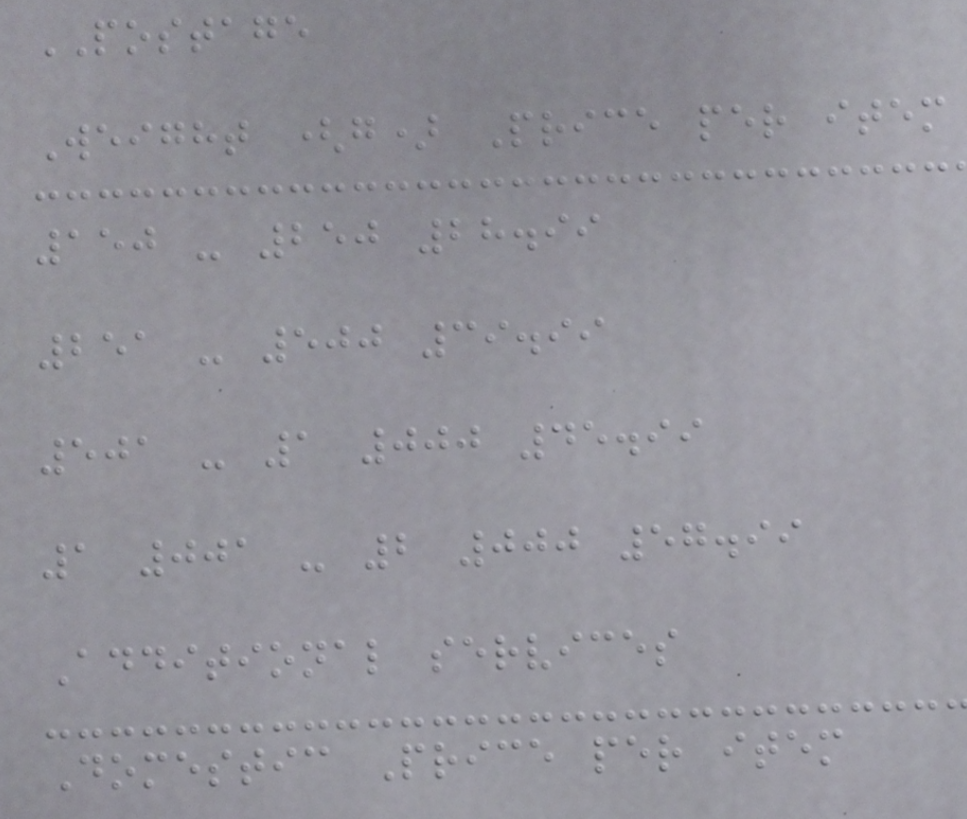POSTAGE
Weight (g) Price per item
150 - 250 28.99
251 - 500 39.99
501 - 1 000 45.99
1 001 - 2 000 57.99
Additional services
Domestic Price per item
